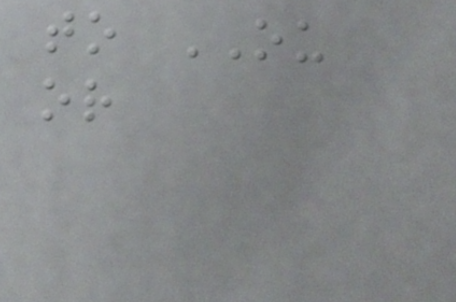to OU
or
